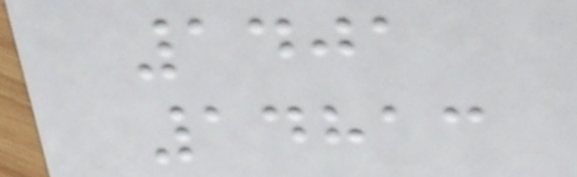1401
14813
